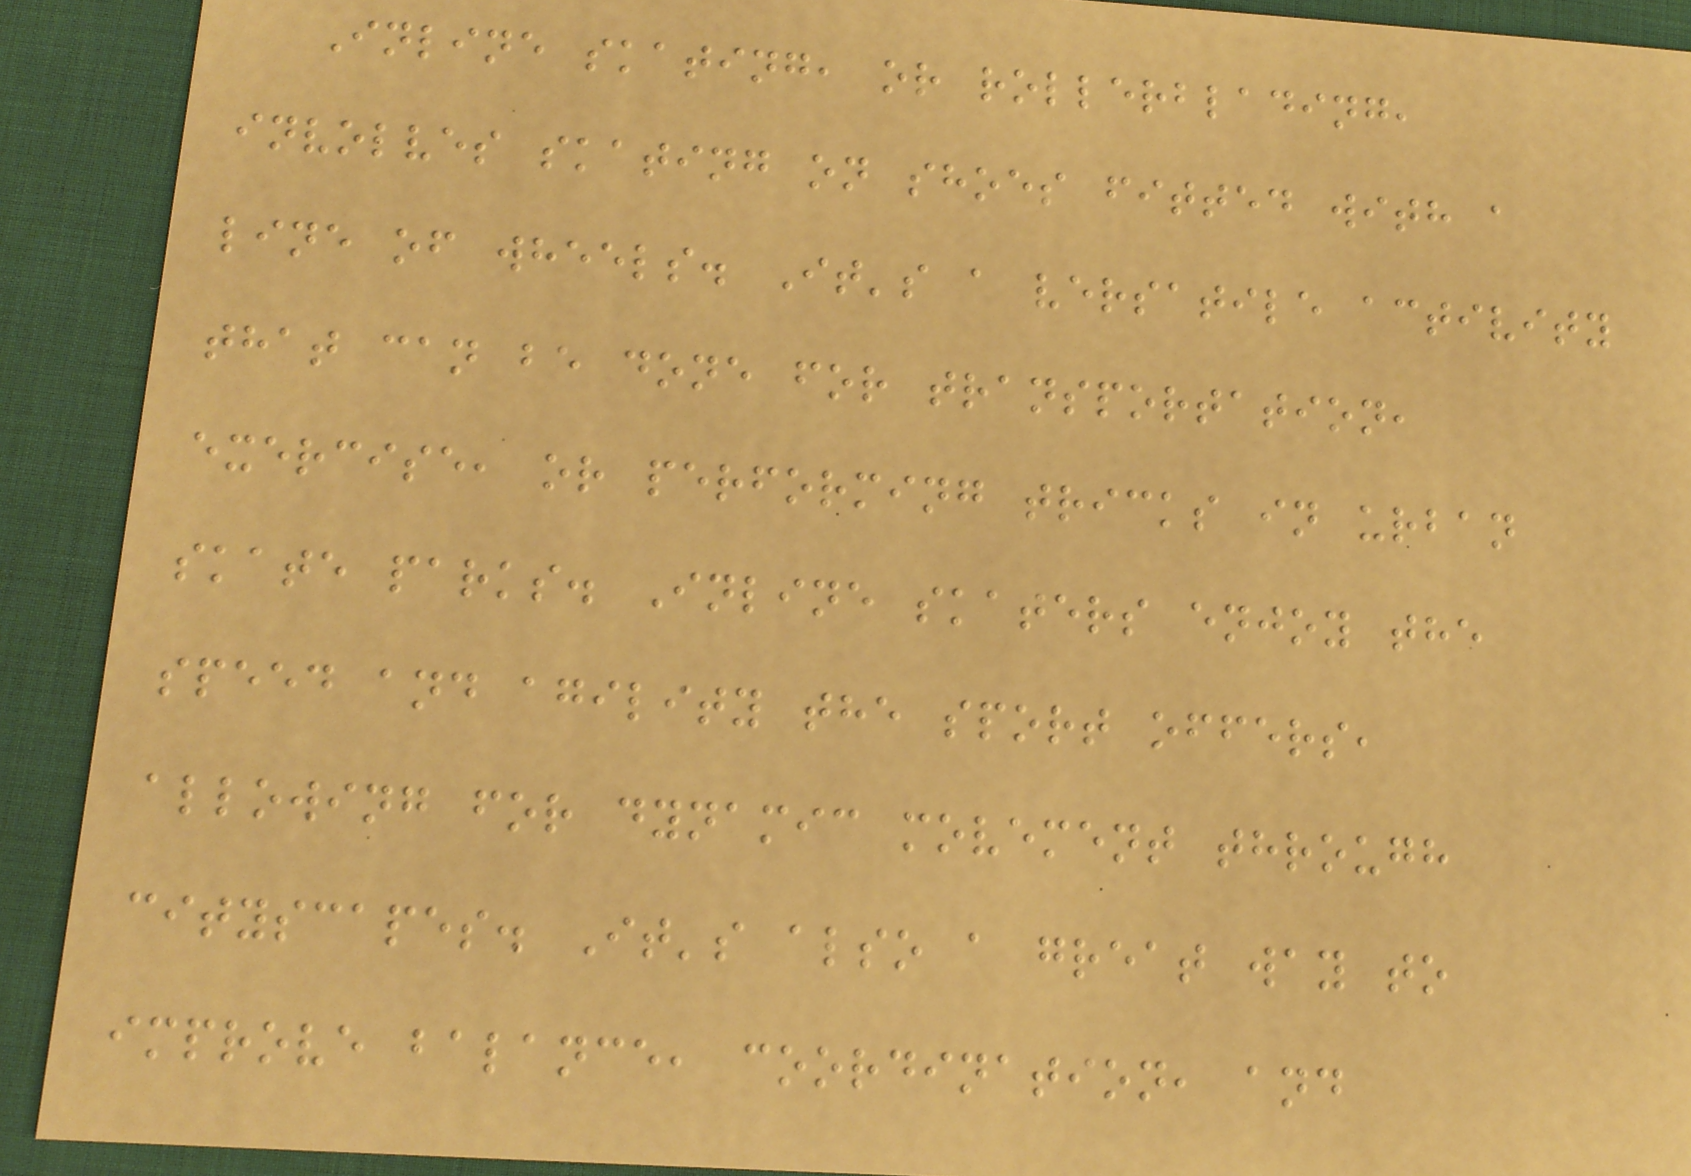Inline skating, or rollerblading,
involves skating on shoes fitted with a
line of wheels. It's a versatile activity
that can be done for transportation,
exercise, or performing tricks in urban
skate parks. Inline skaters enjoy the
speed and agility the sport offers,
allowing for dynamic movement through
cityscapes. It's also a great way to
improve balance, coordination, and
